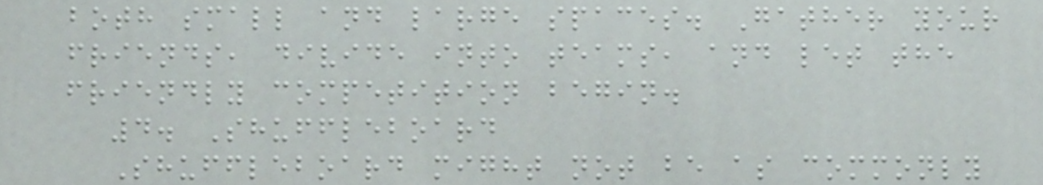both small and large spaces. Gather your
friends, divide into teams, and let the
friendly competition begin.
4. Shuffleboard
Shuffleboard might not be as commonly
